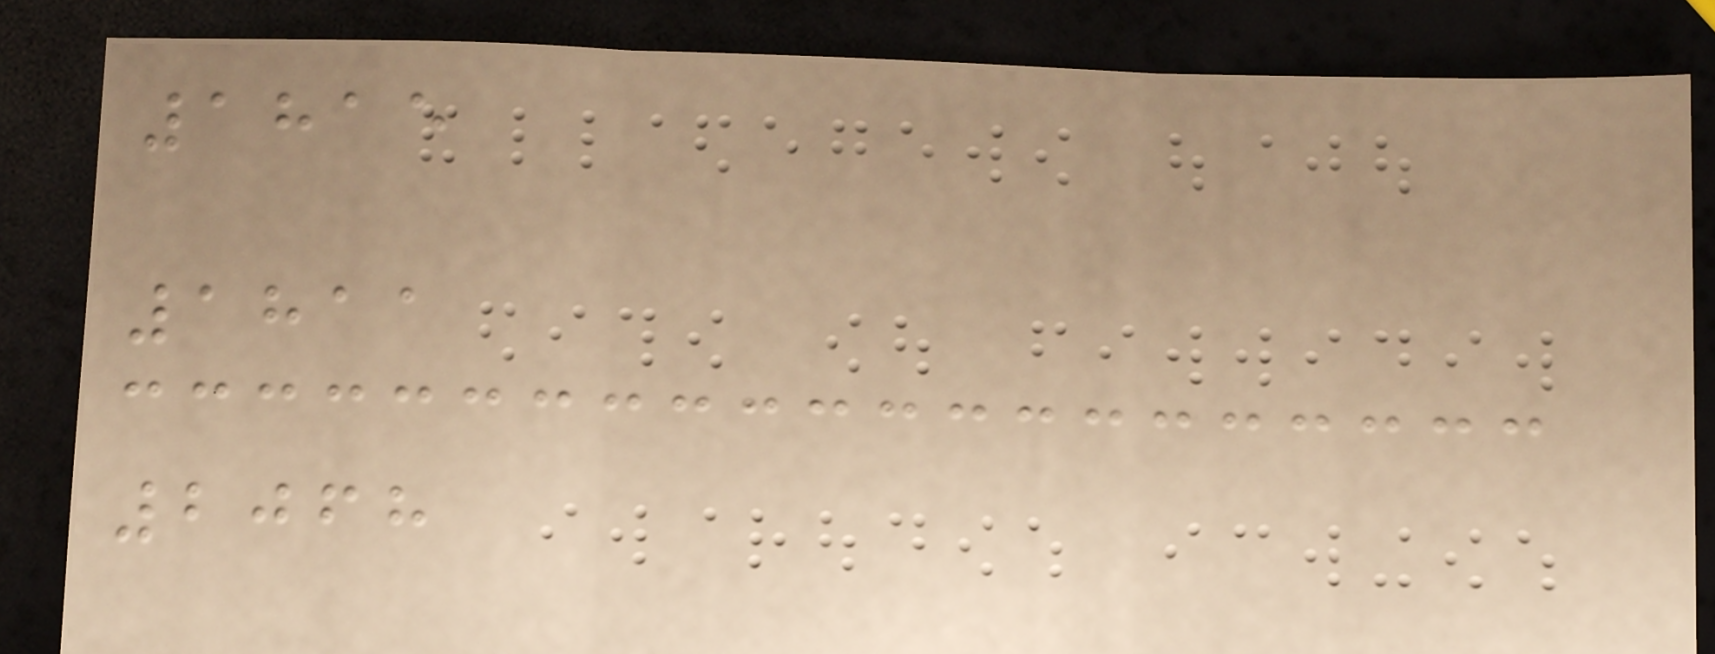1815
1811
2068
